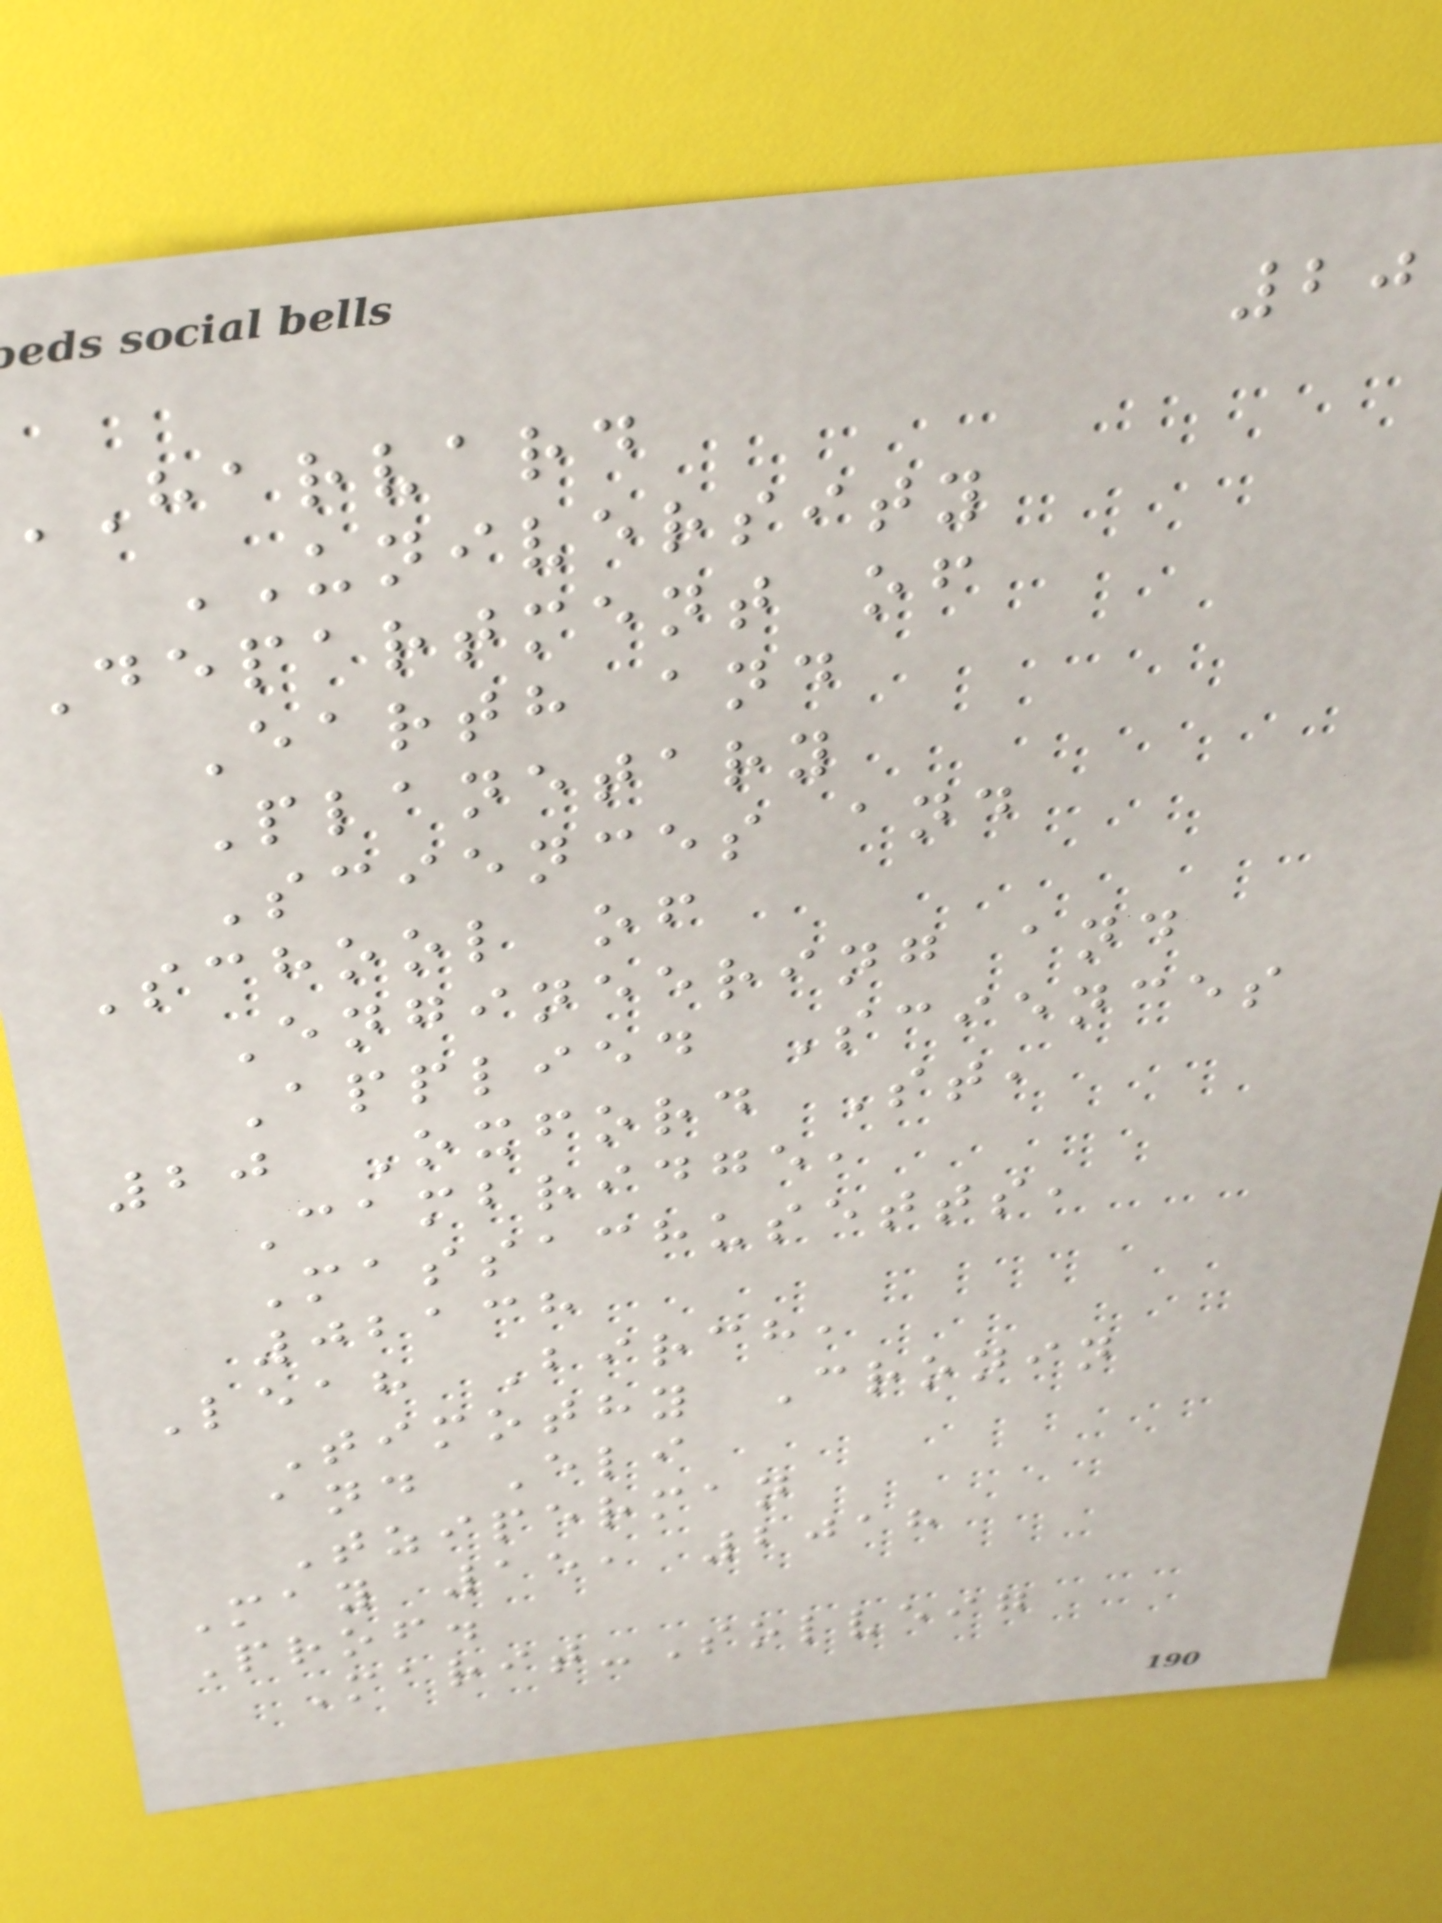20
harvard
UNIVERSITY
Department of
Earth and
Planetary
Sciences and
School of
Engineering and
Applied Sciences
20 Oxford St,
Cambridge,
Massachusetts,
02138
Leah Birch,
Timothy Cronin
and Eli
Tziperman
May 15, 2018
Prof.
Marit-Solveig
